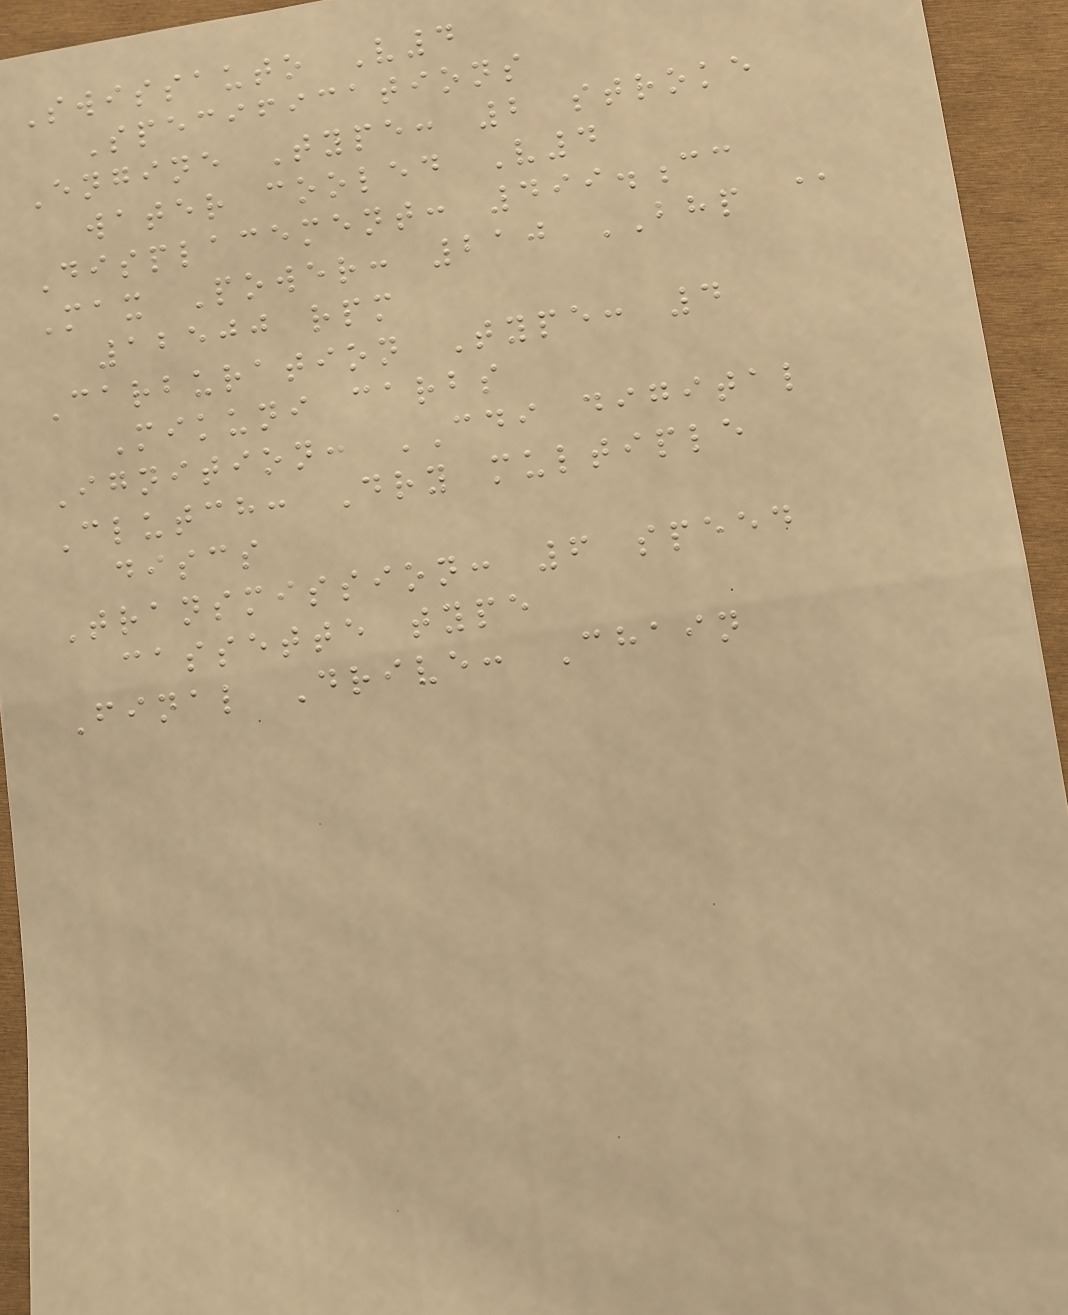Swissauto V4
Specifications
Engine Type: 2 stroke
water cooled V4
Displacement: 499.cc
Max Power: 210 BHP @
12500 rpm
Carburation Type: 4
Mikuni carbs
Ignition: CDI digital
Clutch: Dry multiple
discs
Transmission: 6 speed
cassette type
Final Drive: Chain
